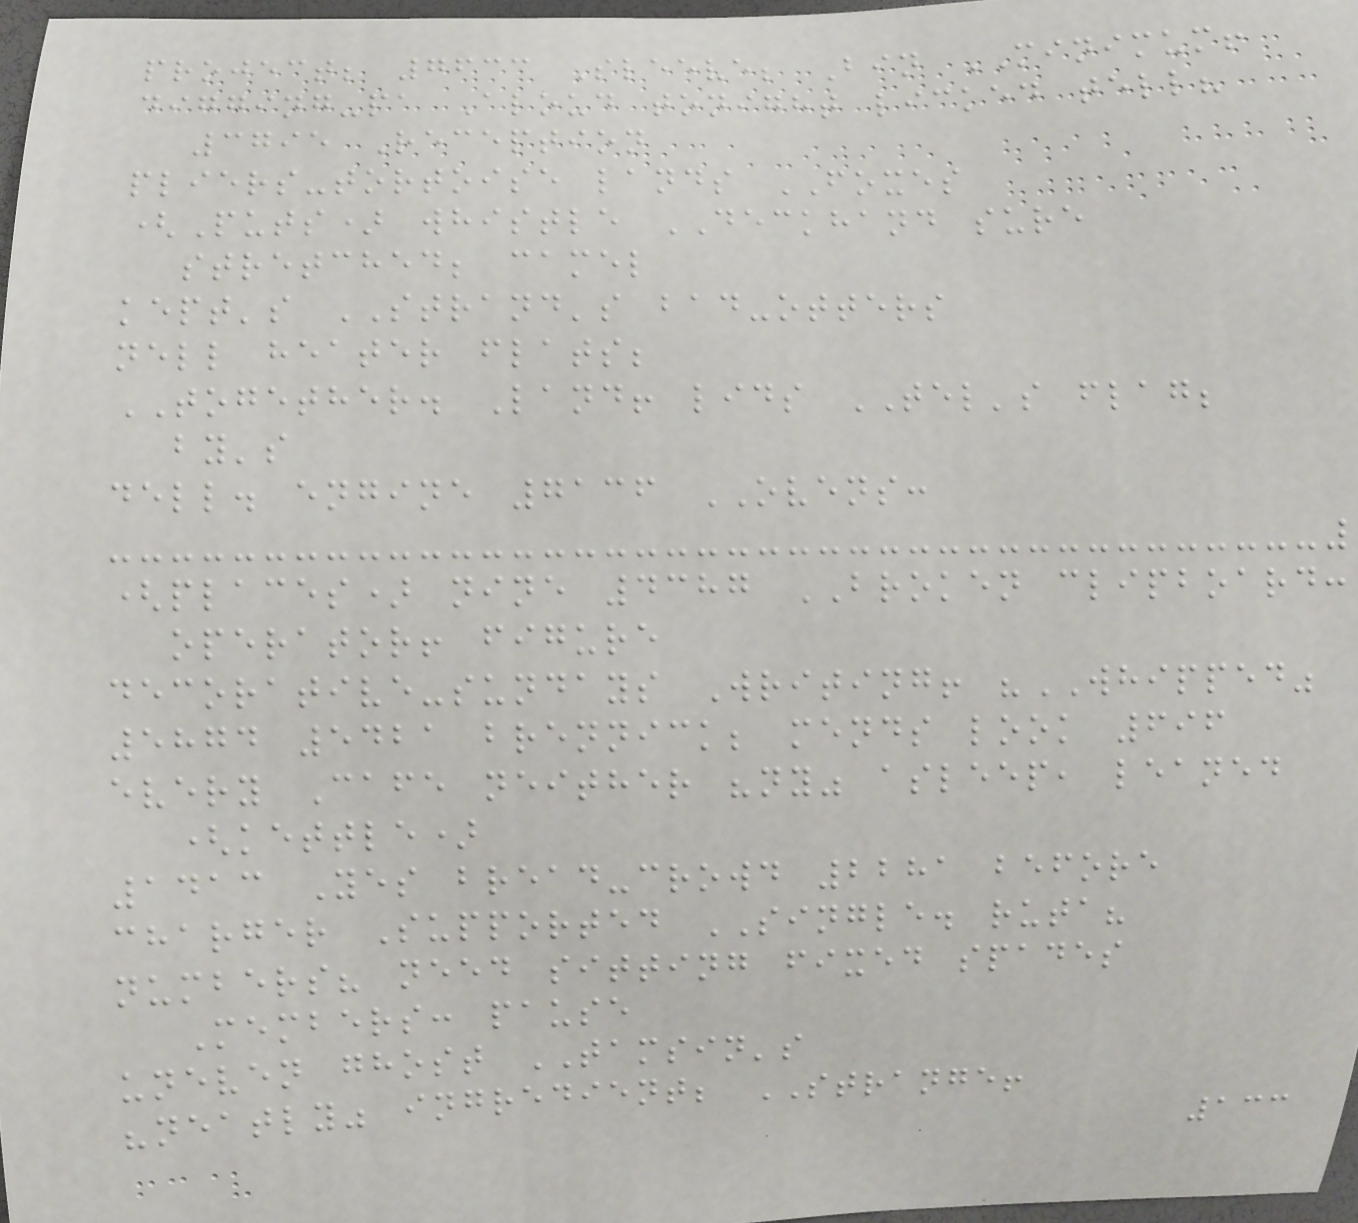project; 7633 Sleeve; Bin MINIMUM!
digging-pa Aloud tonight licked tell?
3795 Reception
pliers-tortoise lands FOXES
(Puts) whistle DECKHAND sure
stretched; camel
kept's STRAND's bad-otters
nell heater flats;
TOGETHER. Land! lids TEL's flag;
by's
dell. engine 7136 OVENS:
(places) nine 4387 BROKEN clipboard:
operator! figure
decorative-sundays Writing! "WHIPPED"
5874 5421 brennick; mends look 696
every Cafe neither "ny" asleep, leaned
(kettle)
1413 Yes bread-crowd 2281 before
charger Supported SINGLE. ruta?
numbers? need sitting fixed spades
Members: pause
uneven ghost TAMSIN's
"neatly" ingredient; STRANGE!
133
